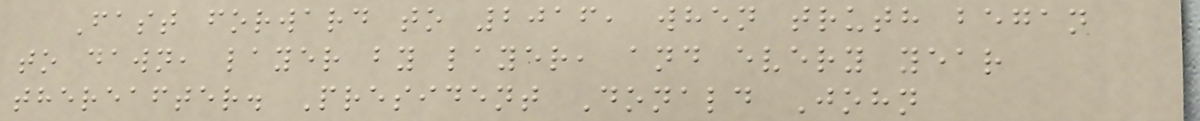Fast forward to 2016, when truth began
to dawn, layer by layer, and every year
thereafter. President Donald John
